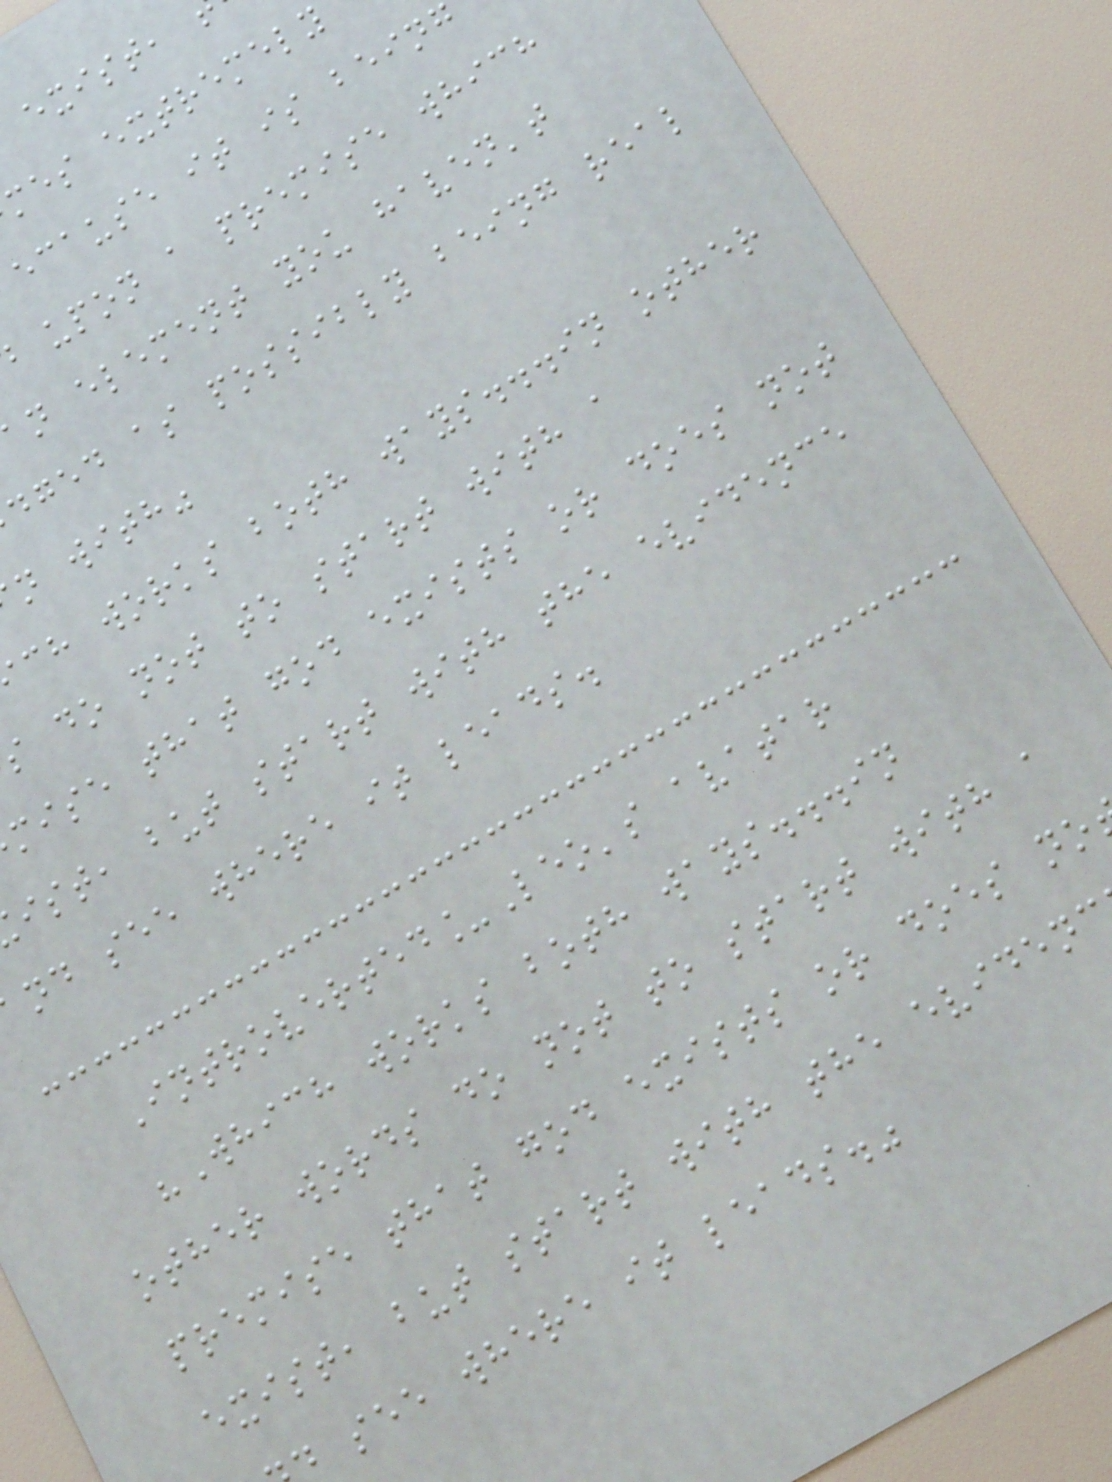mes extremely
ecause it is being
upon a premise which
n element you haven't
dged as possibly being real
n with"
ch works both ways...in other
s do not to start with a
mise that god exists or does not
ist, but start with the evidence
nd see where it leads.
Introverted_Leo's avatar
"Which works both ways...in
other words do not to start with a
premise that god exists or does no
exist, but start with the evidenc
see where it leads."
